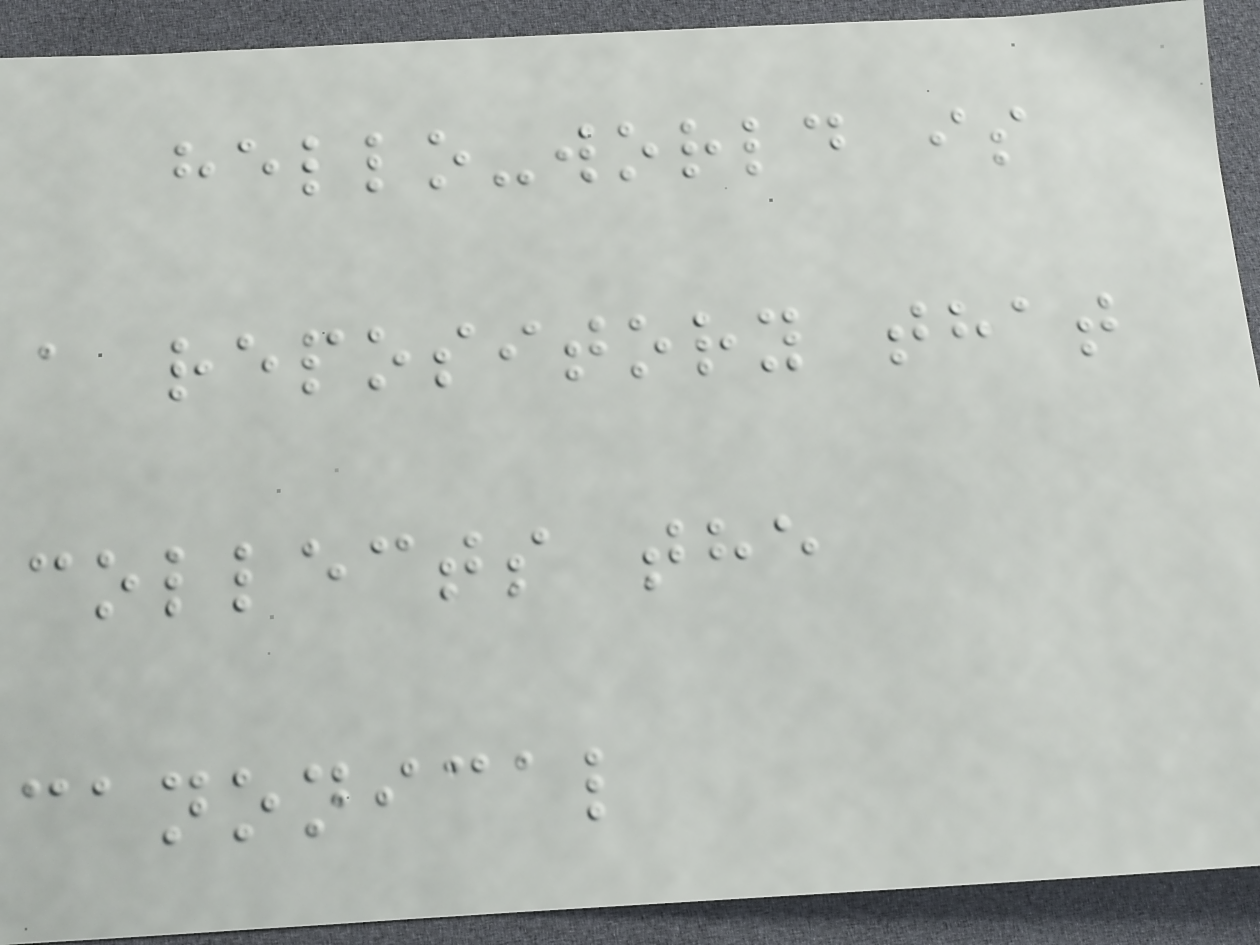hello-world is
a repository that
collects the
canonical
